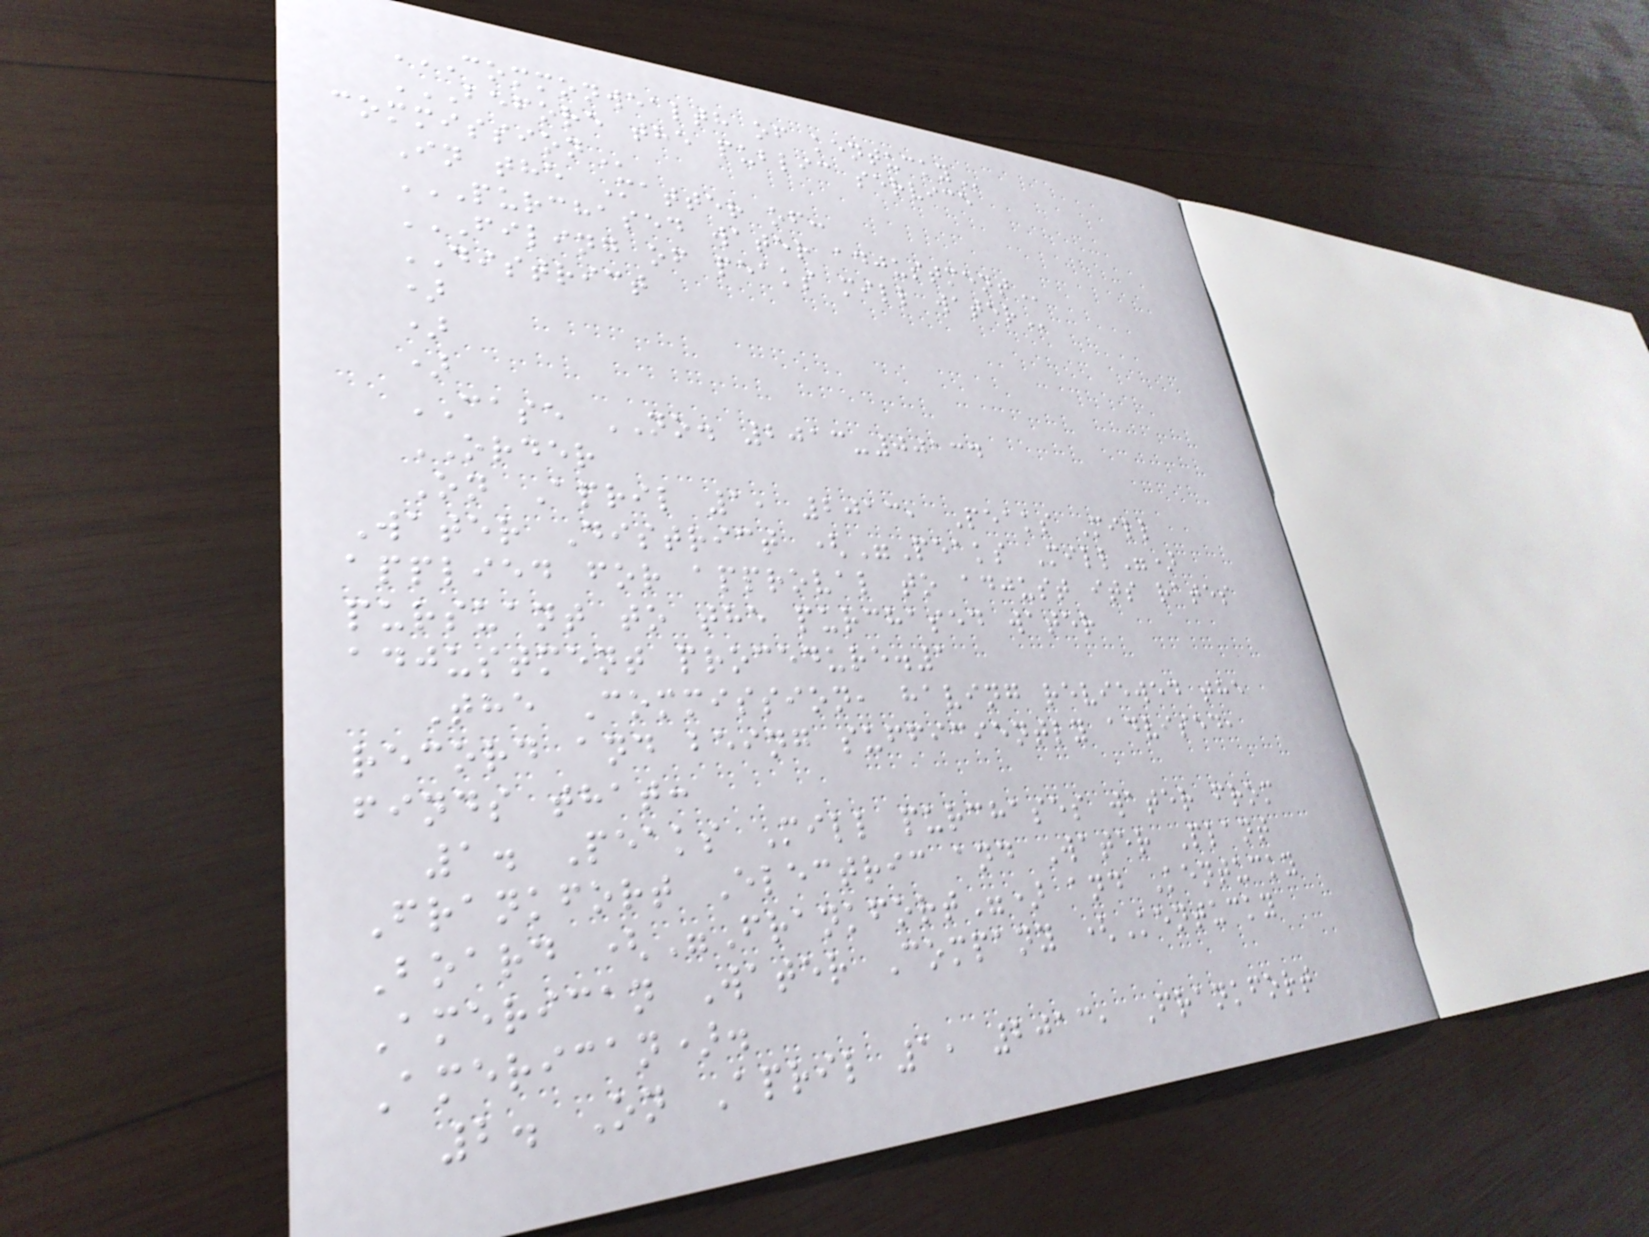COMMONWEALTH OF KENTUCKY
BEFORE THE PUBLIC SERVICE
COMMISSION
In the Matter of:
PURCHASED WATER ADJUSTMENT
FILING OF PEAKS MILL WATER
DISTRICT
)
)
)
CASE NO. 2013-00134
ORDER
On April 1, 2013, Peaks Mill
Water District ("Peaks Mill")
applied for approval to adjust its rates
pursuant to the purchased water
adjustment procedure.1
The Commission, having reviewed the
record and being sufficiently advised,
finds that:
1. Peaks Mill purchases water from
Frankfort Electric and Water Plant
Board ("Frankfort") and Kentucky
American Water Company (Kentucky
American).
2. On April 1, 2013, Frankfort
